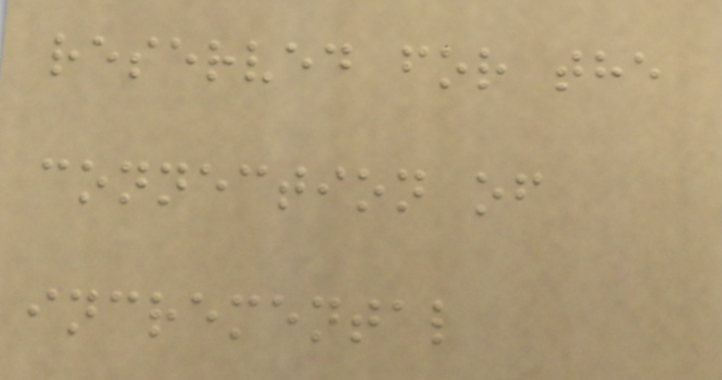reserved for the
connection of
incremental
